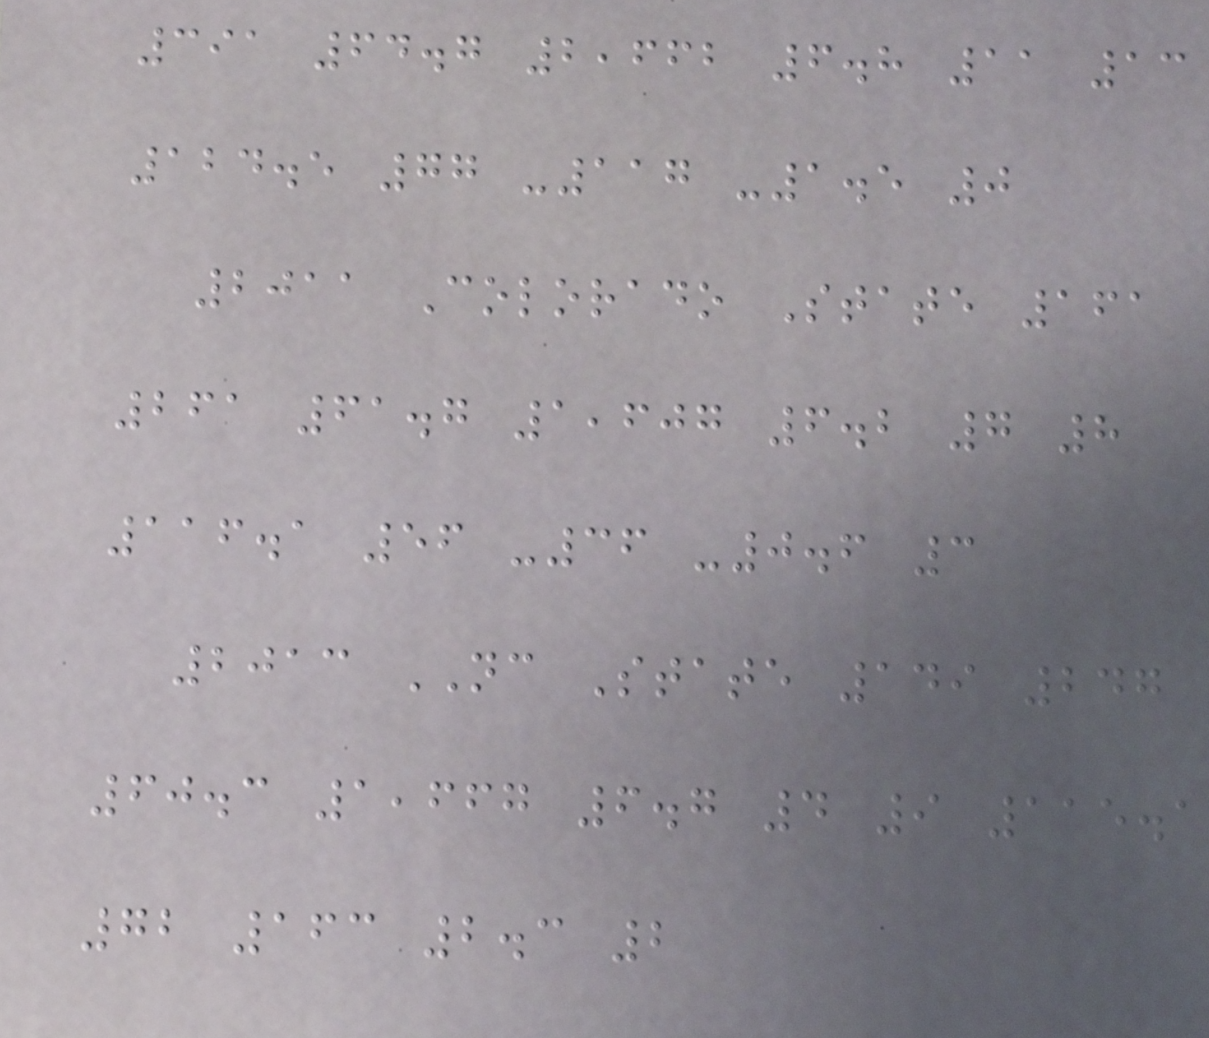391 64.7 2,662 6.8 11 13
124.5 77 -117 -1.5 0
2011 Colorado State 161
261 61.7 1,607 6.2 7 8
116.1 56 -36 -0.6 3
2013 NC State 149 247
60.3 1,667 6.7 4 9 115.1
72 163 2.3 2
